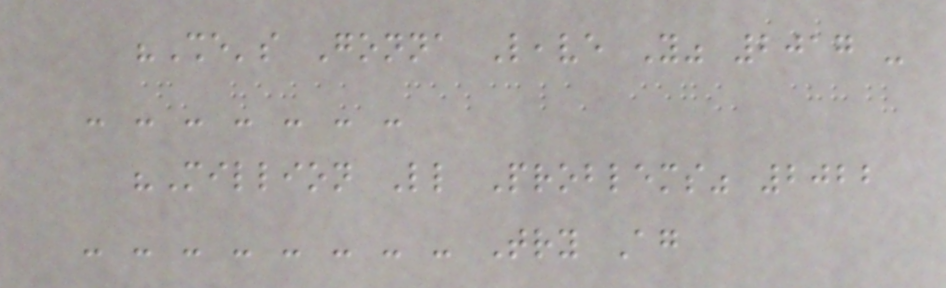"She's Gonna Leave You" 2017 -
- - - - - - -
"Million Little Problems" 2022
- - - - - - - - Try Again
